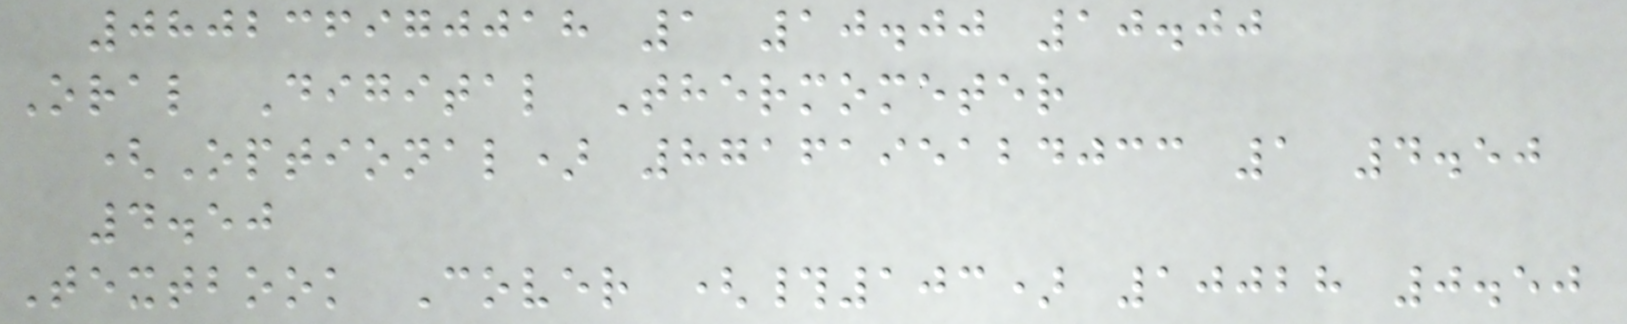080236970018 1 10.00 10.00
Oral Digital Thermometer
(Optional) 8716195124033 1 4.50
4.50
Textbook Cover (#103) 10028 0.50
